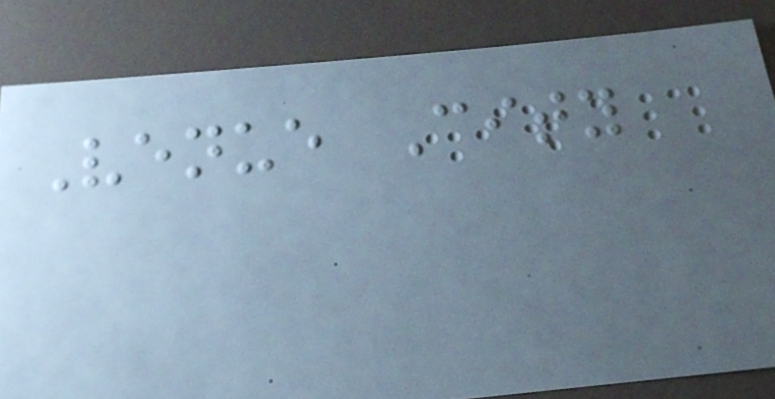Venue City
